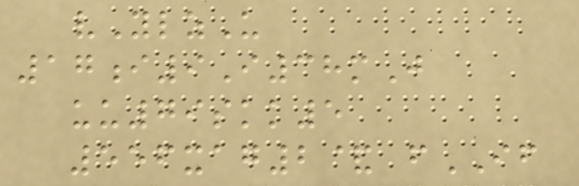vYlzU
17i9I38mJ
uu79skk5
556xag2& fIF
